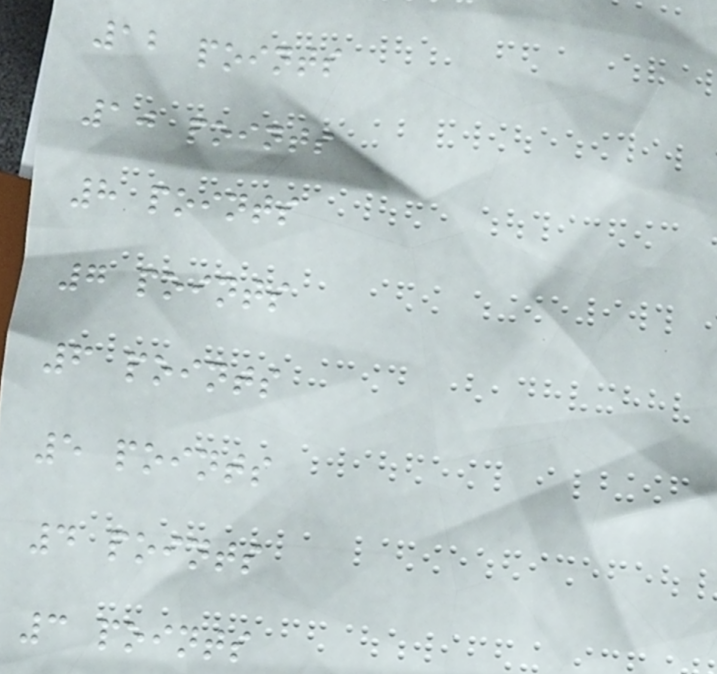12 points
10 points
8 points
7 points
6 points
5 points
4 points
3 points
